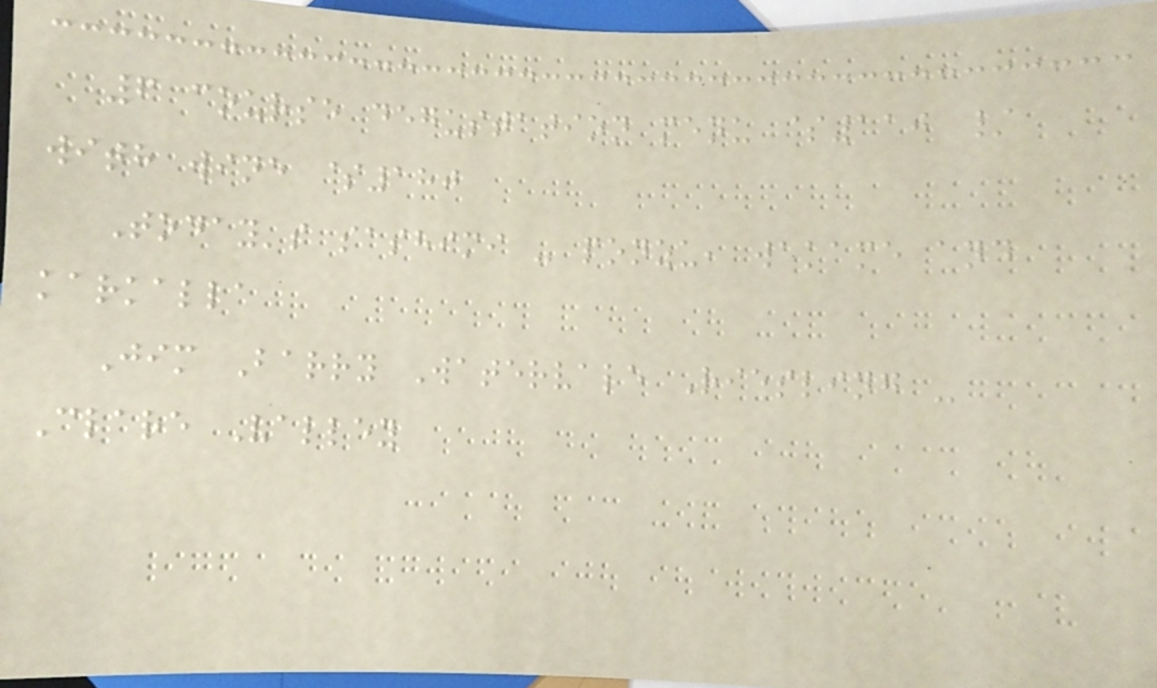6 course degustation menu $110 /
with wine $180
Today's sashimi - ponzu, wakame and
karkalla
Jim Barry Watervale Riesling -
Clare Valley
